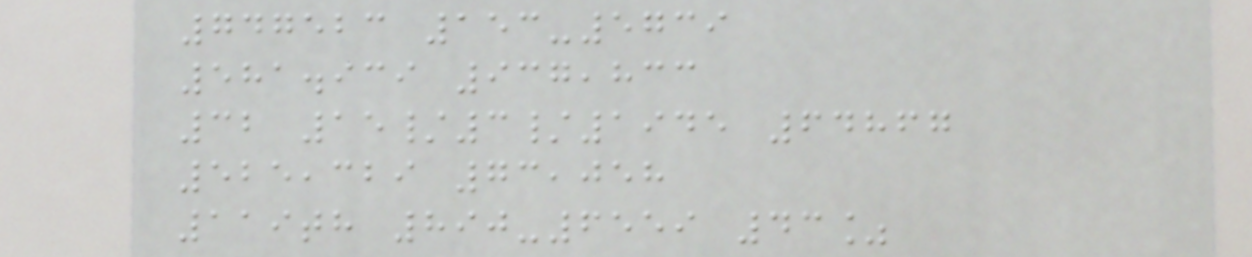747523 153-5739
581.939 937,833
32 15/3/1945 64867
525,329 73,058
119th 890-6559 43%
